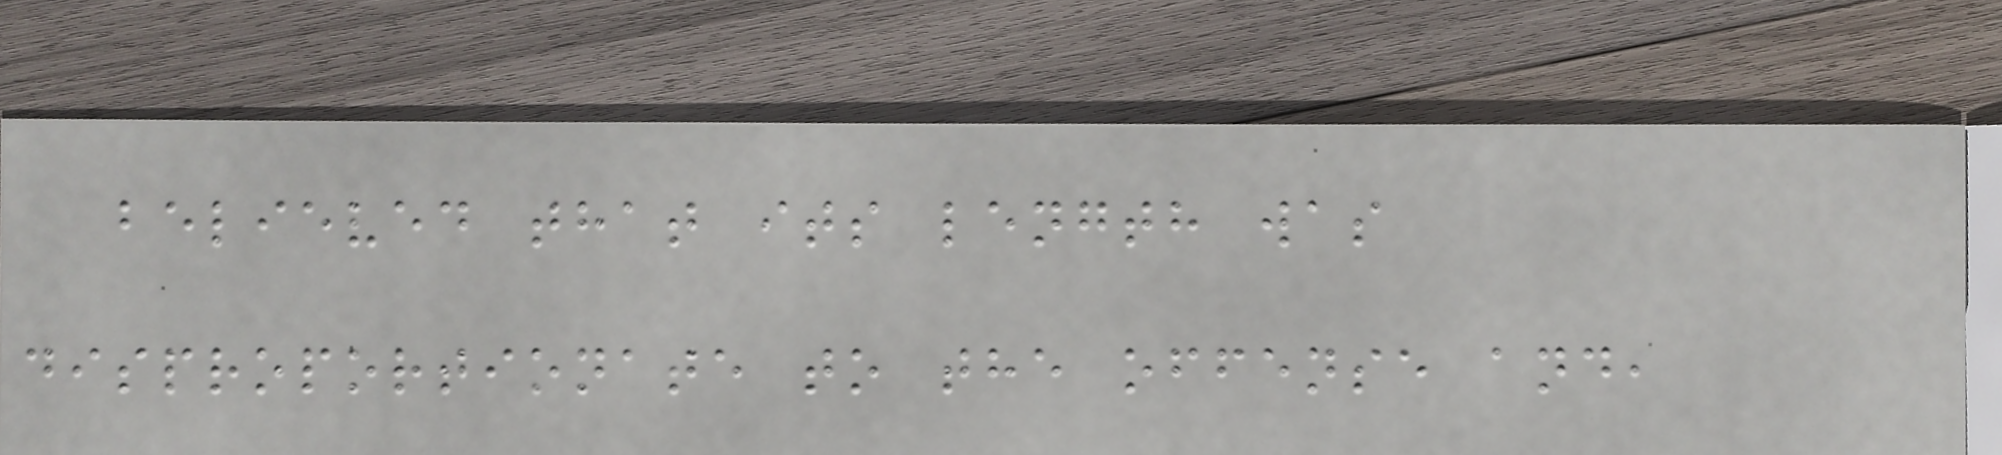believed that its length was
disproportionate to the offense and,
